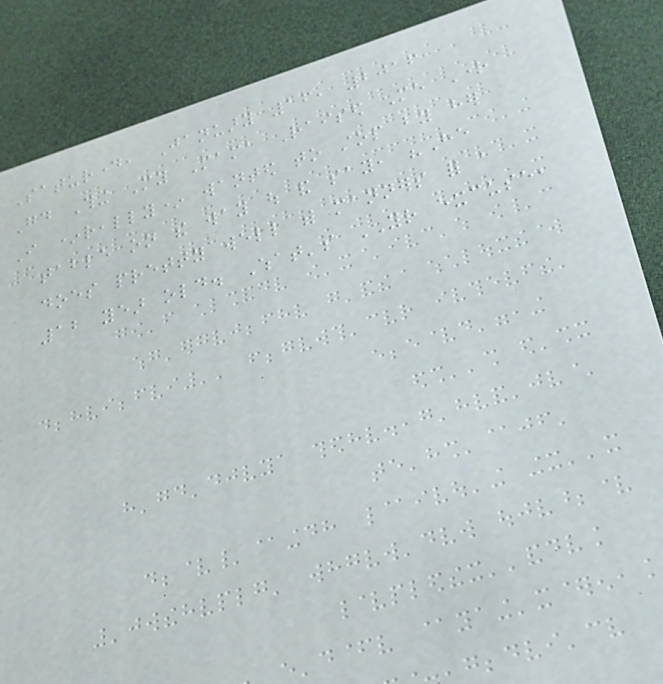Saturday, January 16, 2016
Good Thing My Mama Raised Me Right
I *really* wanted to stop by her
table on the way out and say, "He
does pretty well with manners for a
12 year old. What's YOUR excuse,
